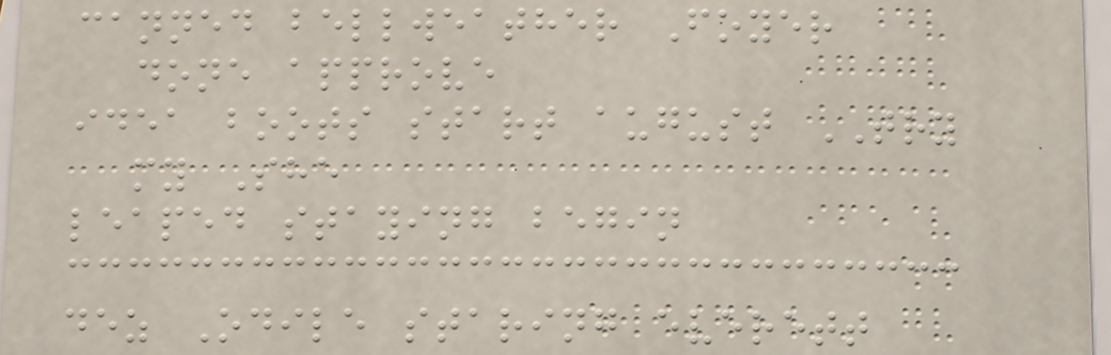canned bellweather Foyer
done approve
idea boots start august TRY
my She
leaped staying begin
dez Odile staring everett
